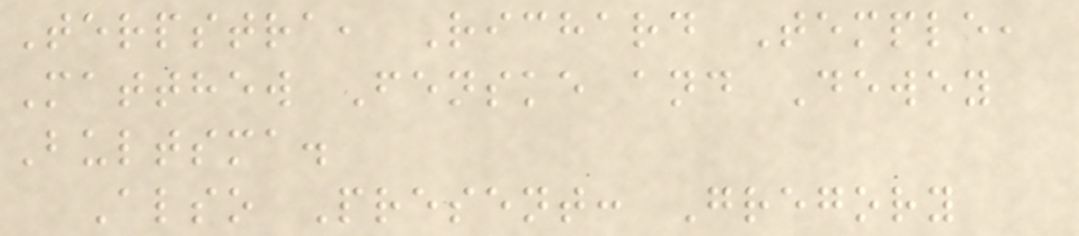Terpstra, Richard Temple,
Matthew Fenske and Dewey
Bultsma.
Also Present: Gregory
